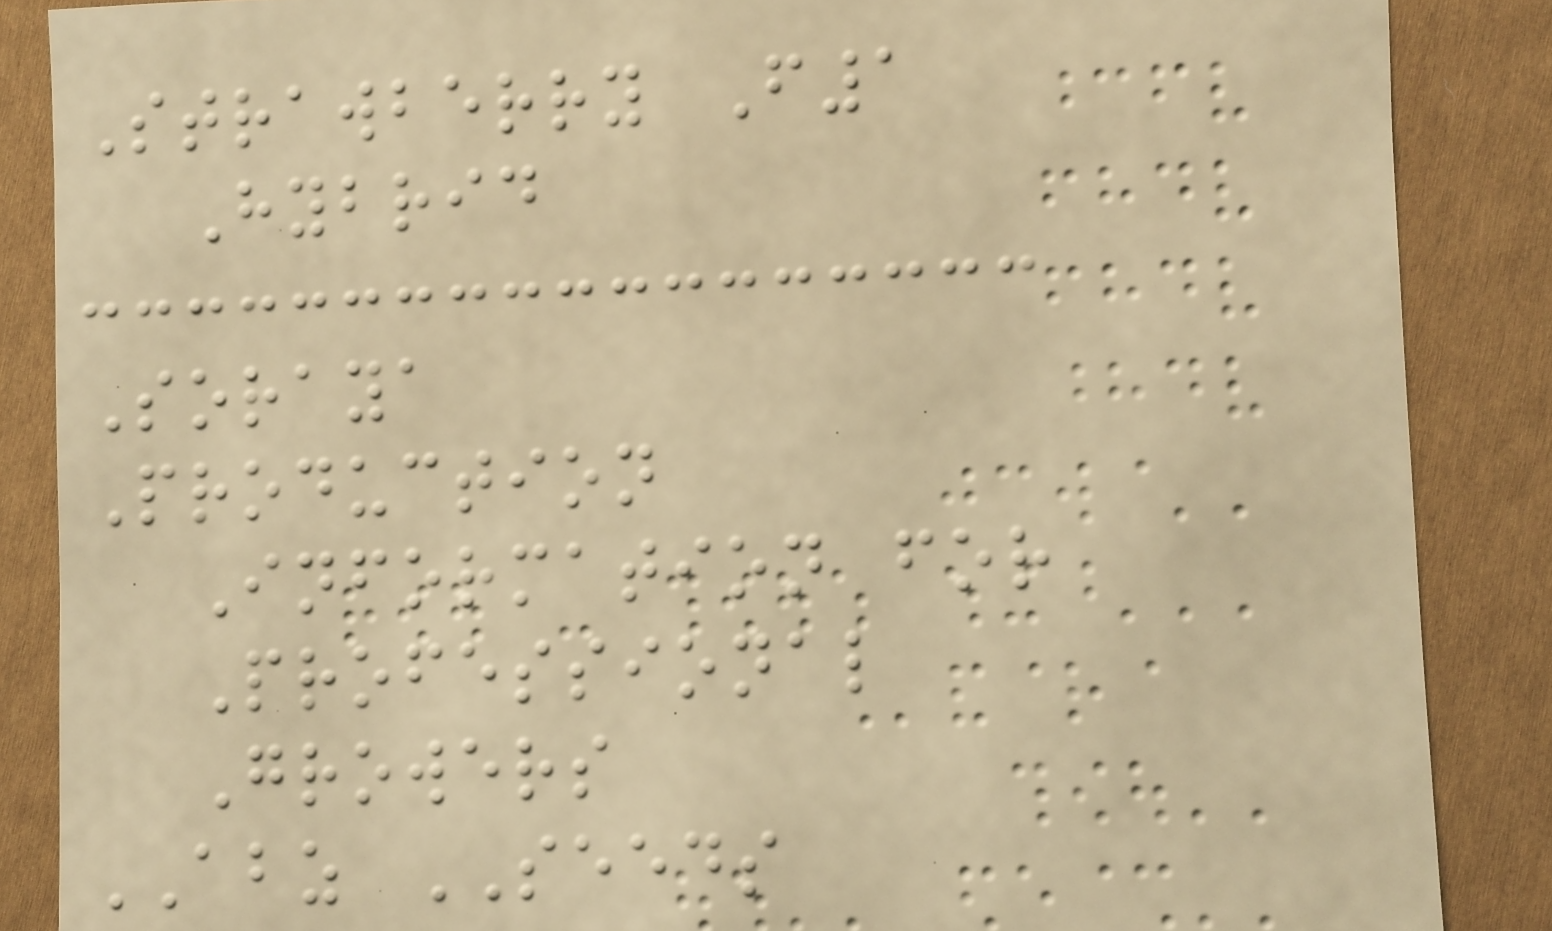Strawberry F1
Hybrid
Soraya
Production
Information for
Professional
Growers
ABZ SEEDS
